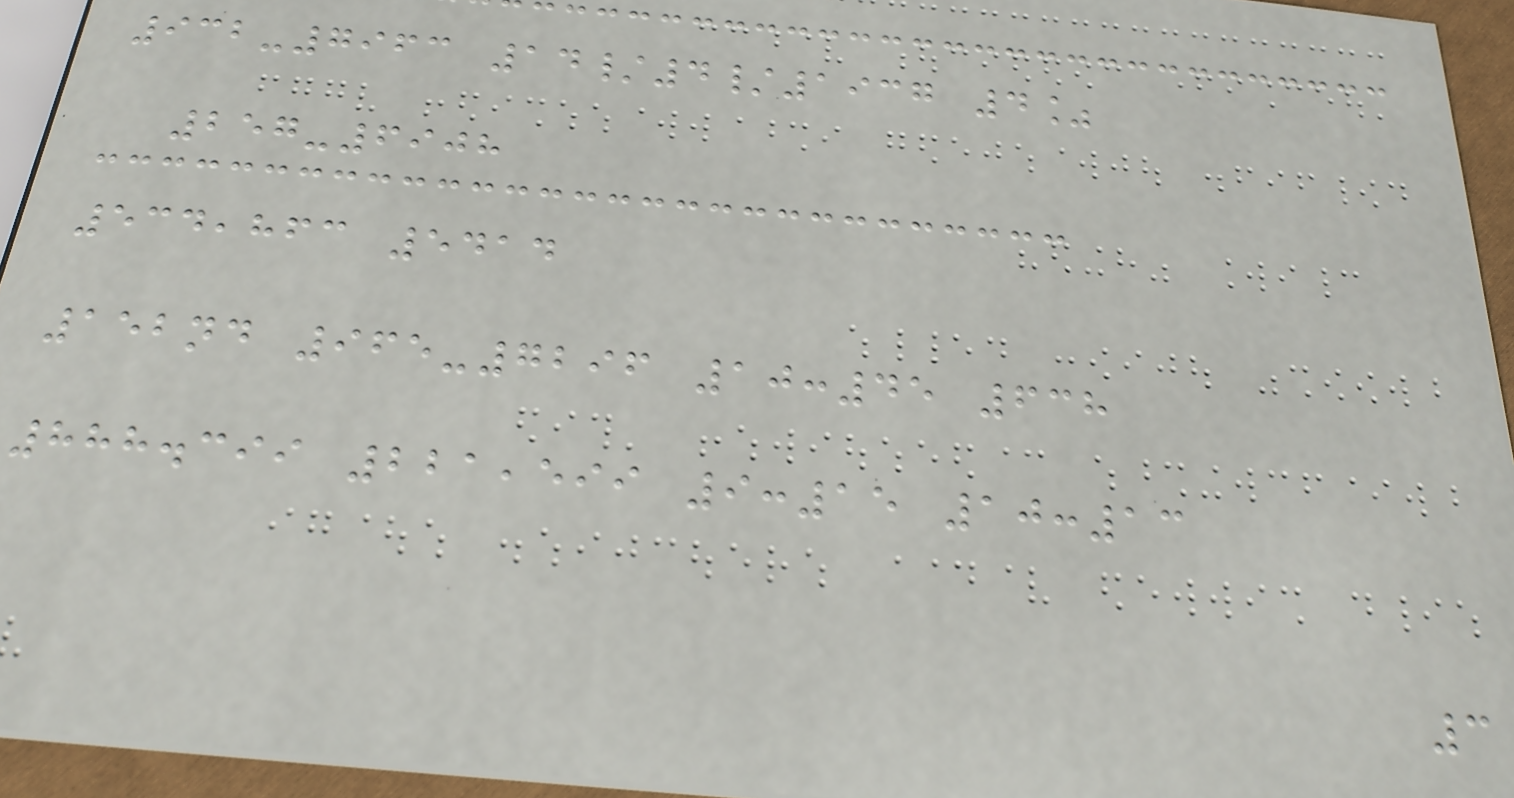932-7963 14/4/1937 4%
257-6908
534,863 5414
152nd 965-7296 10:45 638
888.399 221,599 9:15 10:13
3
